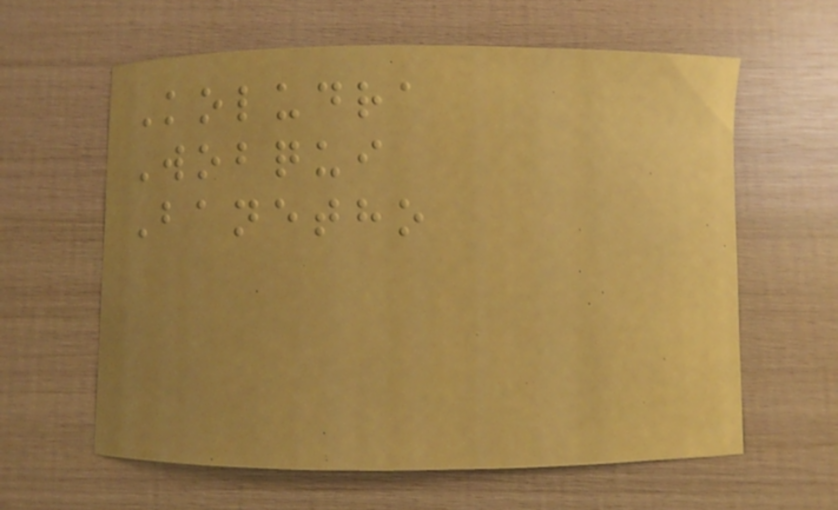Koludra
Wobqui
Banetho
